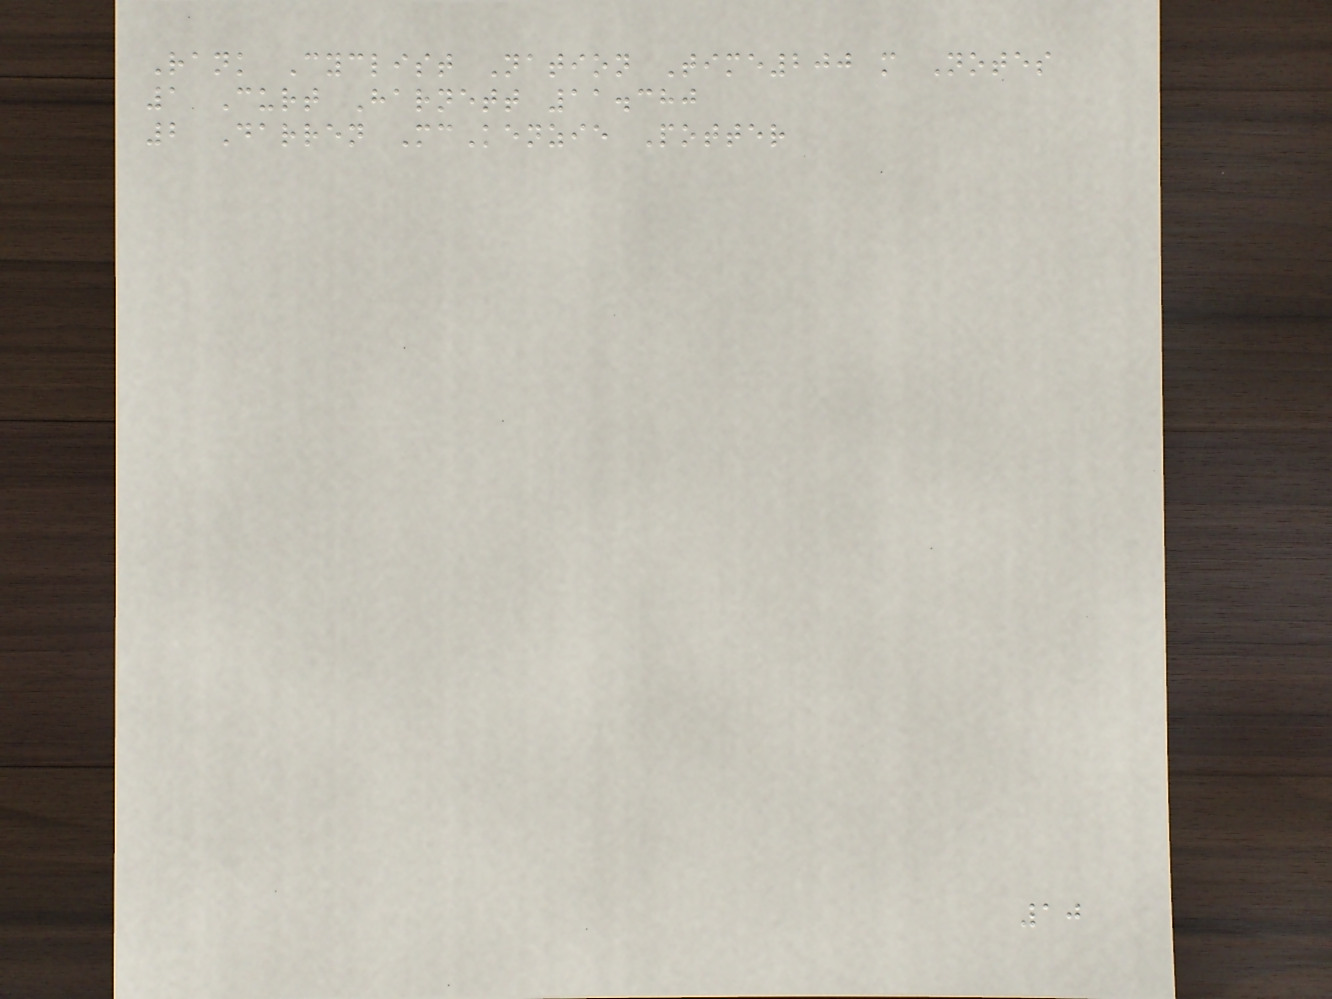Rank Cyclist Nation Time200 m Notes
1 Curt Harnett 11.380
2 Darren McKenzie Potter
10
